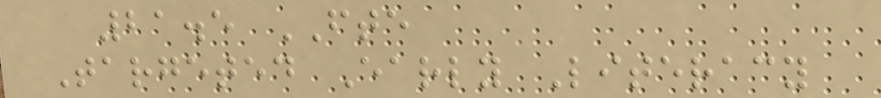21.5 FTE
Targeted Early Literacy
